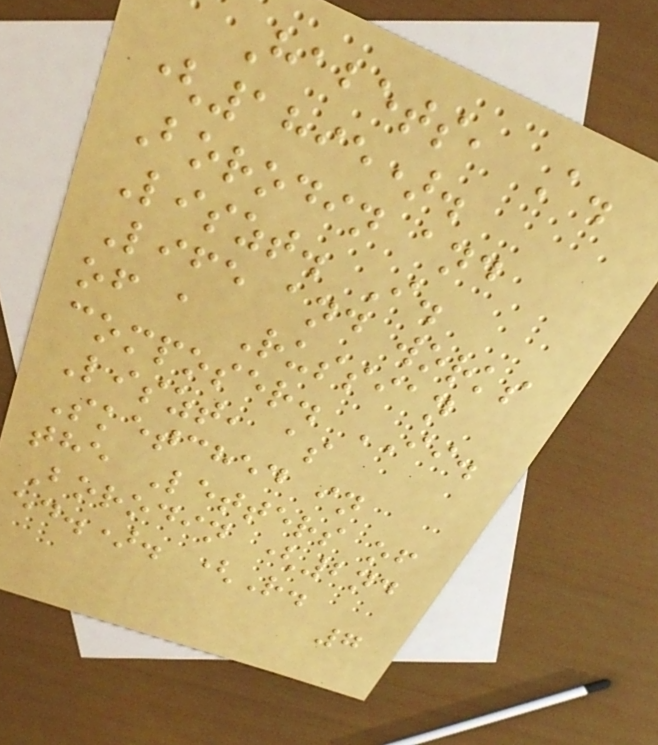Habets, A.
(1895).
Borodin and
Liszt. I.
Life and works
of a Russian
composer. II.
Liszt, as
Sketched in
the Letters of
Borodin (2nd
ed.). (R.
7
